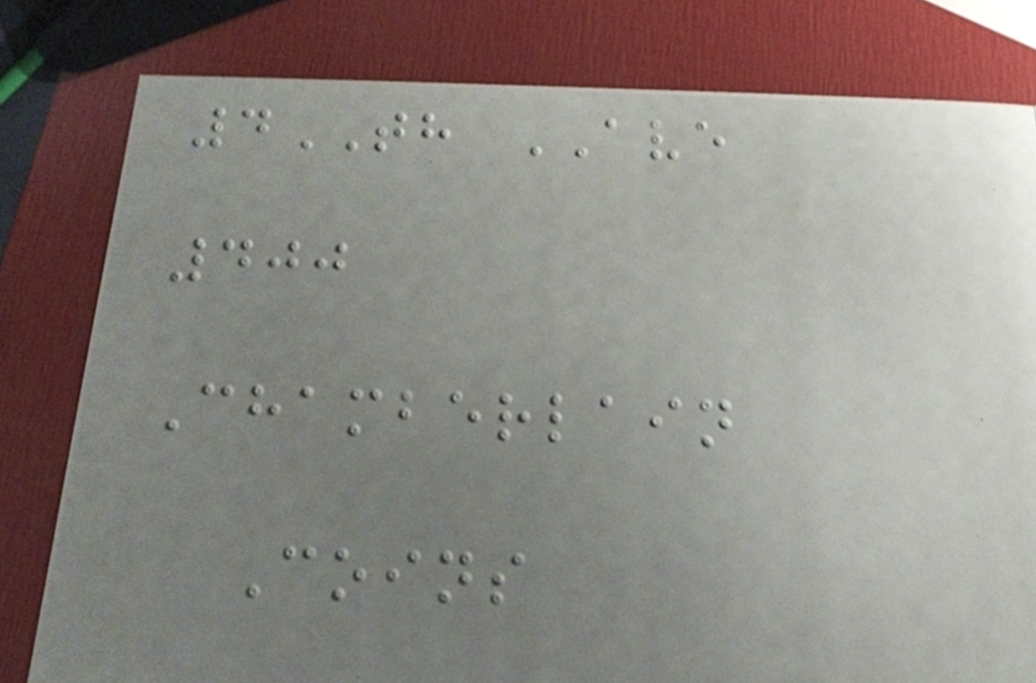4TH AVE
400
Chamberlain
Coins
